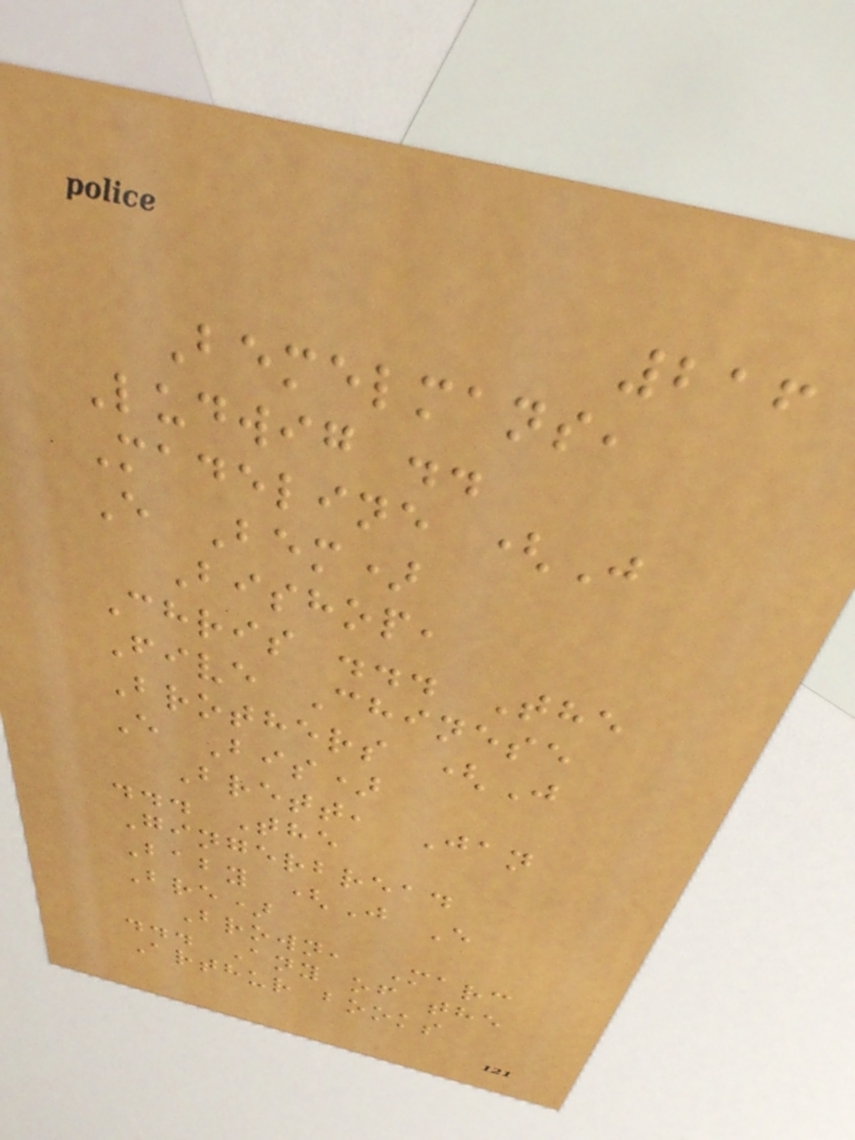216
Bemelmans,
Ludwig ..
Madeline (J
E Bem)
Bishop,
Chris ... The
Five Chinese
Brothers (J
E Bis)
Brett, Jan
... The
Gingerbread
Baby (J E
Bre)
Brown, Marc
... Any of the
Arthur books
